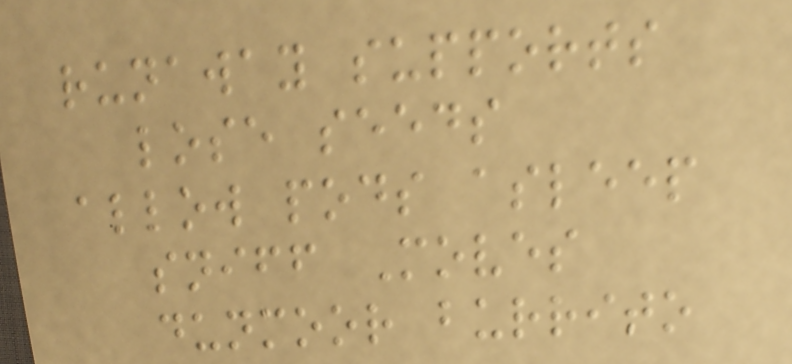runaway supports
lose seeds
allow pods asleep
sniff Moves
dunmoor burrito
